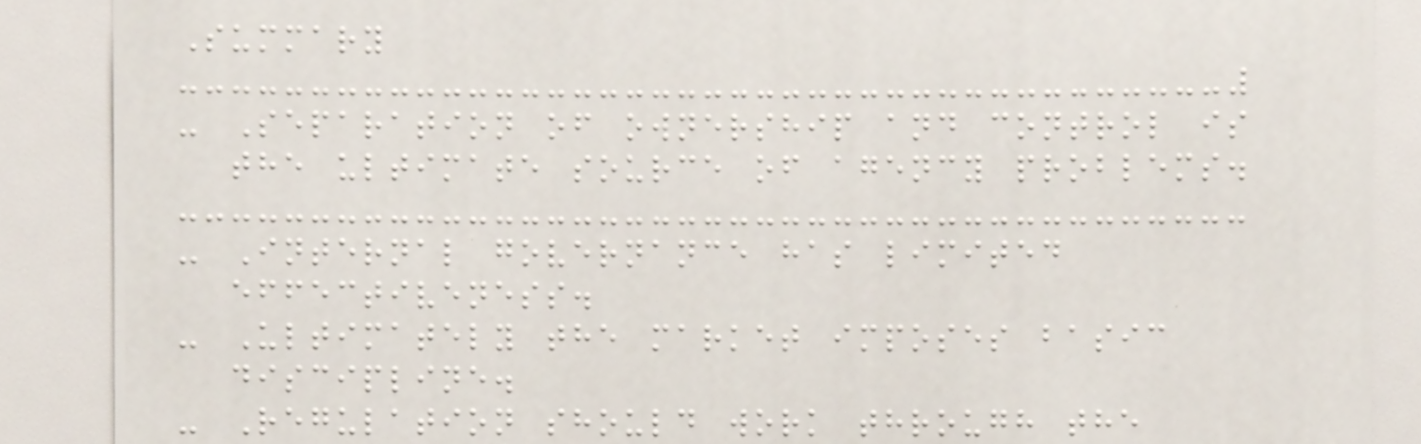Summary
- Separation of ownership and control is
the ultimate source of agency problems.
- Internal governance has limited
effectiveness.
- Ultimately the market imposes basic
discipline.
- Regulation should work through the
